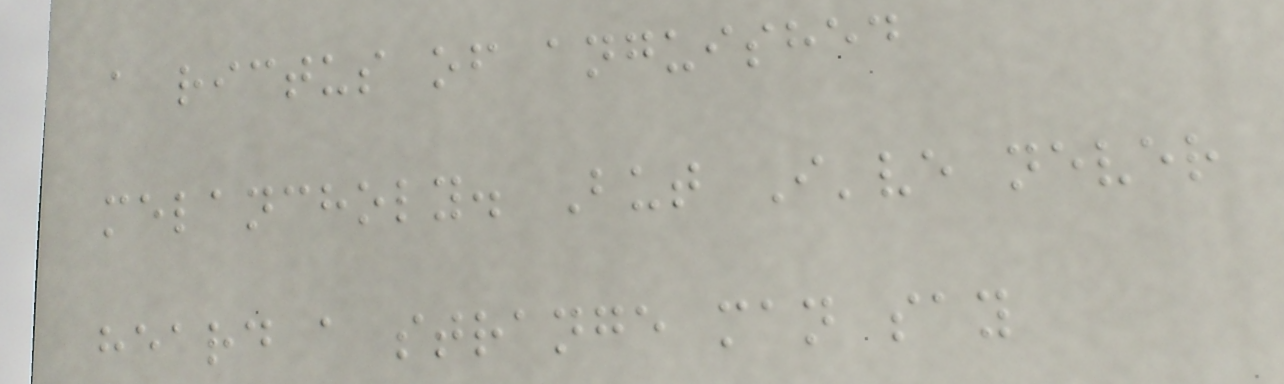a rictus of anguished
melancholy. But I've never
heard a strange man say
